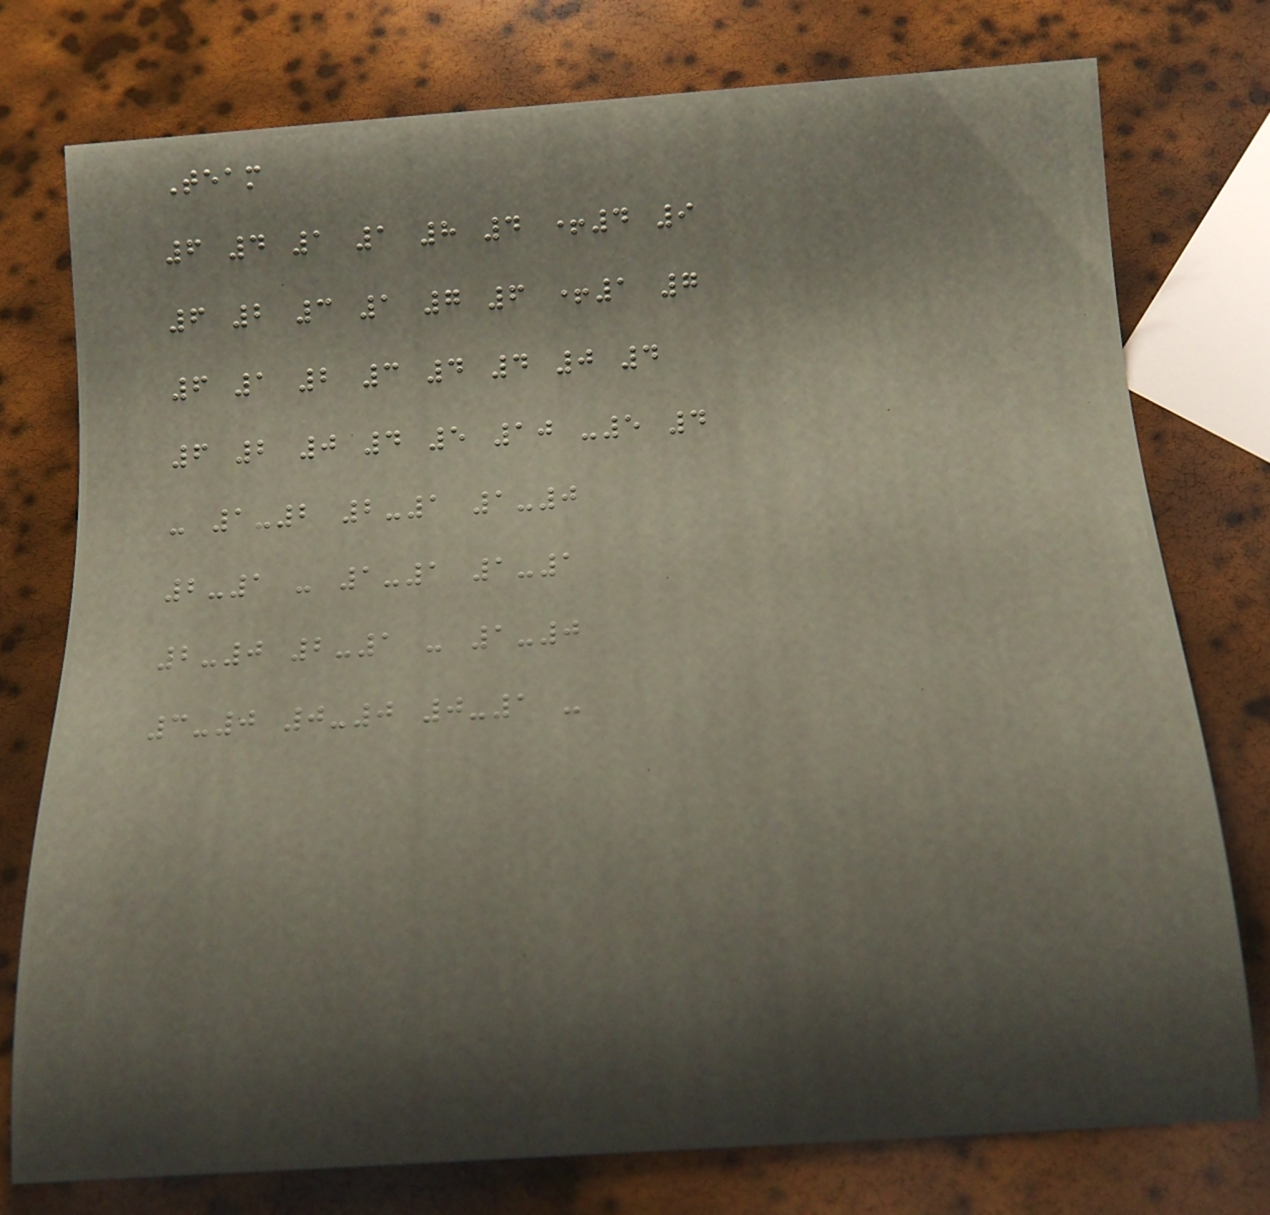Team
6 4 1 1 8 4 +4 9
6 2 3 1 7 6 +1 7
6 1 2 3 4 4 0 4
6 2 0 4 5 10 -5 4
- 1-2 2-1 1-0
2-1 - 1-1 1-1
2-0 2-1 - 1-0
3-0 0-0 0-1 -
